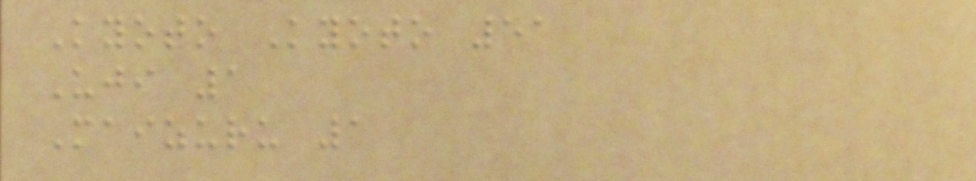Kyoto Kyoto 51
Uji 1
Maizuru 1
